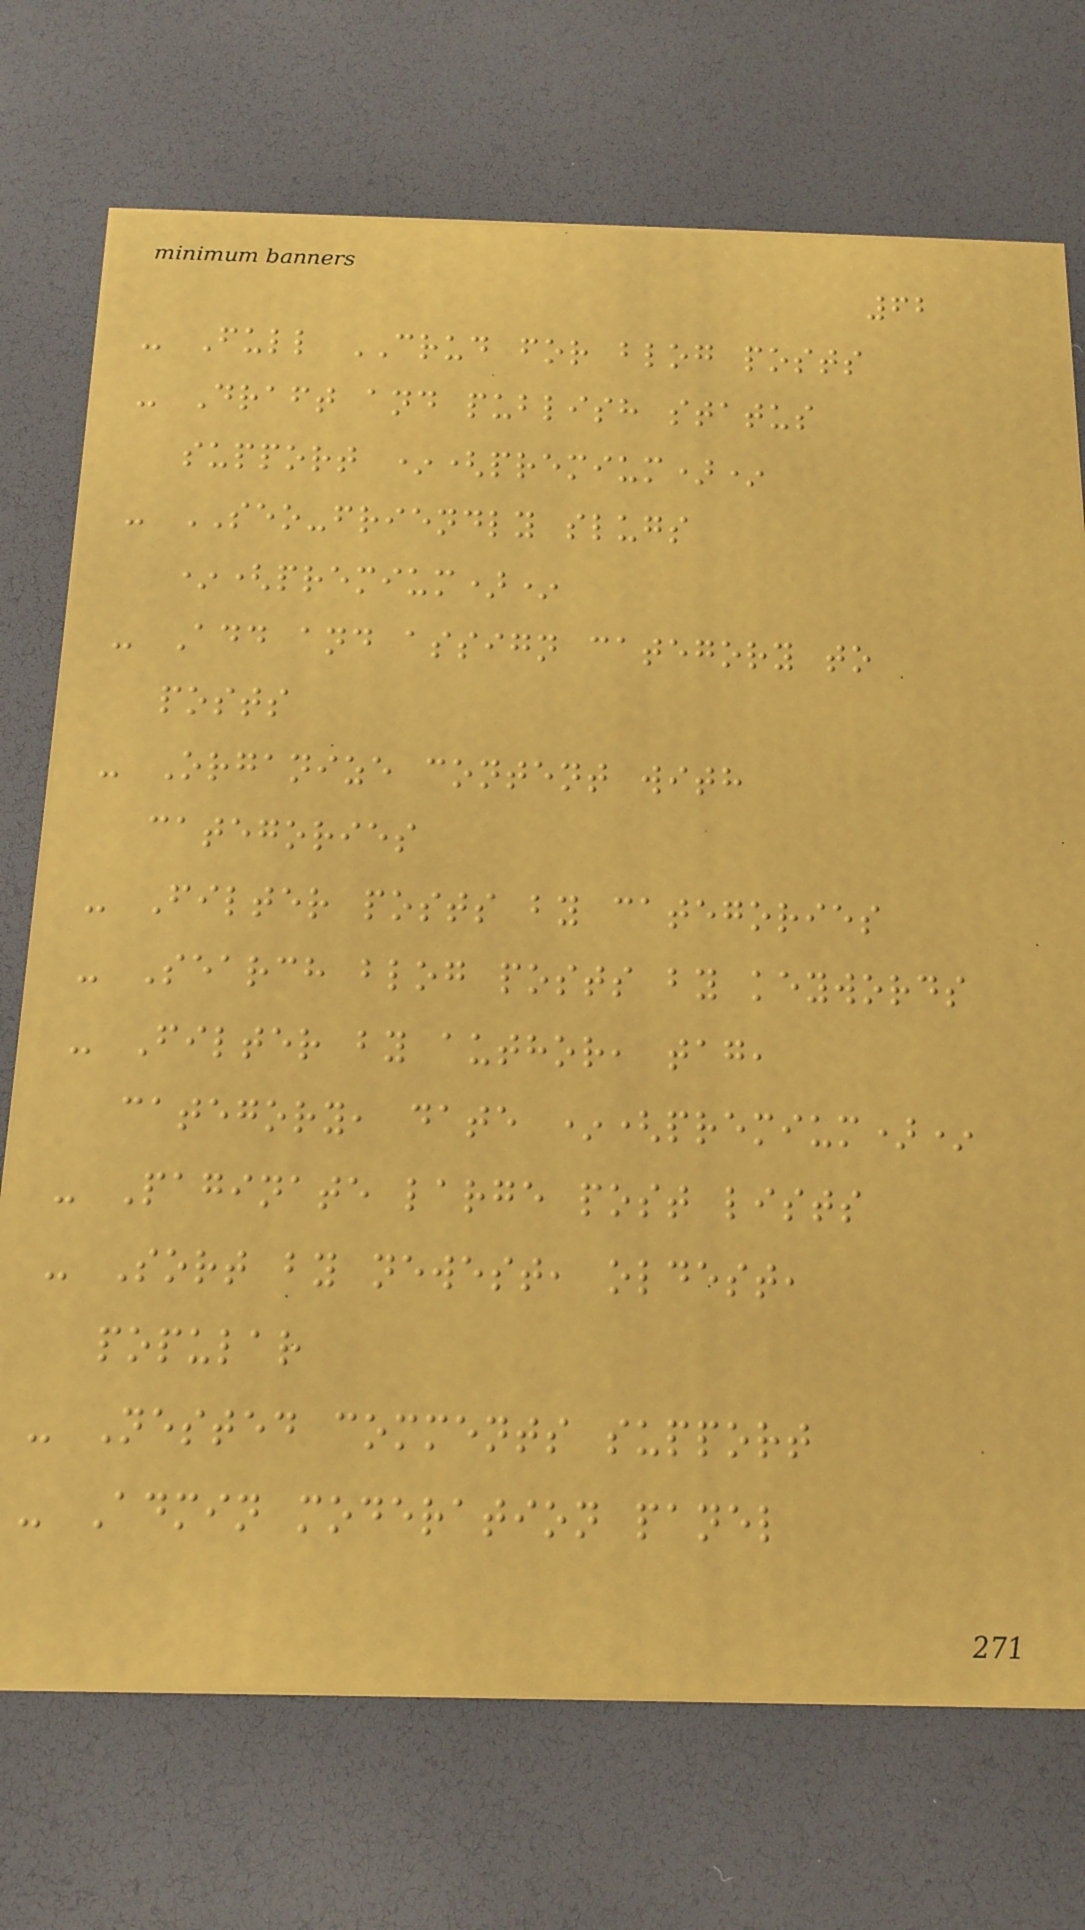62
- Full CRUD for blog posts
- Draft and publish status
support *(premium)*
- SEO-friendly slugs
*(premium)*
- Add and assign category to
posts
- Organize content with
categories
- Filter posts by categories
- Search blog posts by keywords
- Filter by author, tag,
category, date *(premium)*
- Paginate large post lists
- Sort by newest, oldest,
popular
- Nested comments support
- Admin moderation panel
